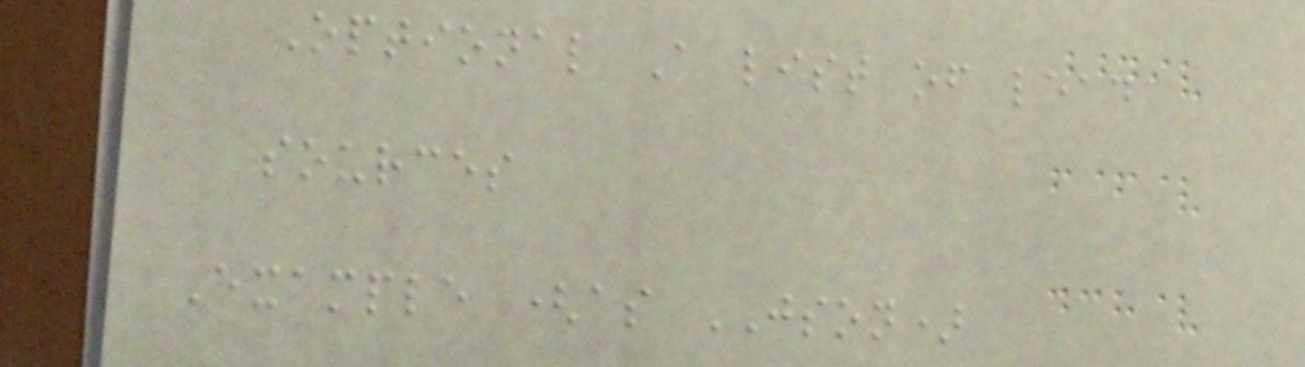Optional A list of lead
sources
Example (as JSON)
